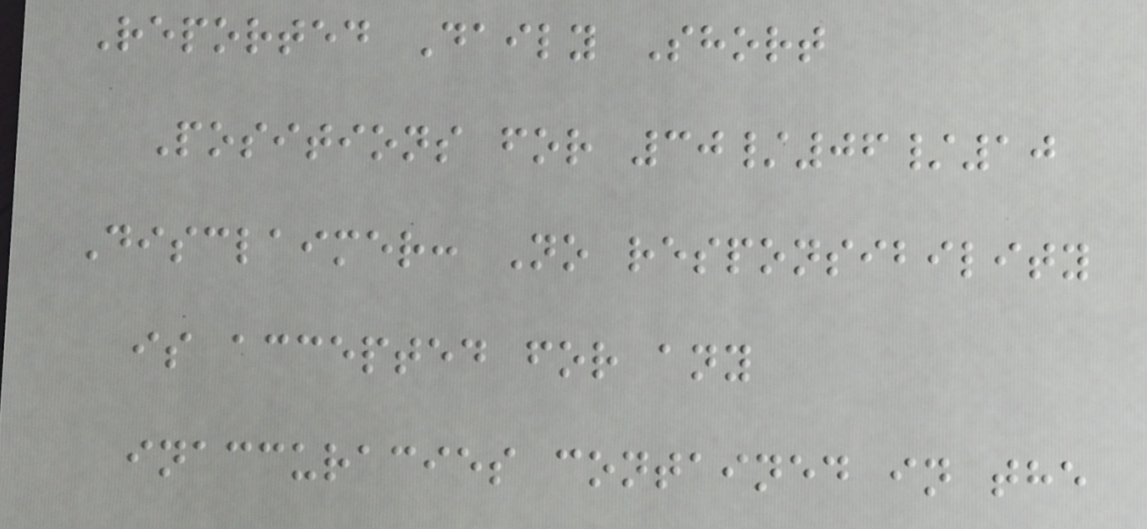Reported Daily Short
Positions for 30/06/10
Disclaimer: No responsibility
is accepted for any
inaccuracies contained in the
